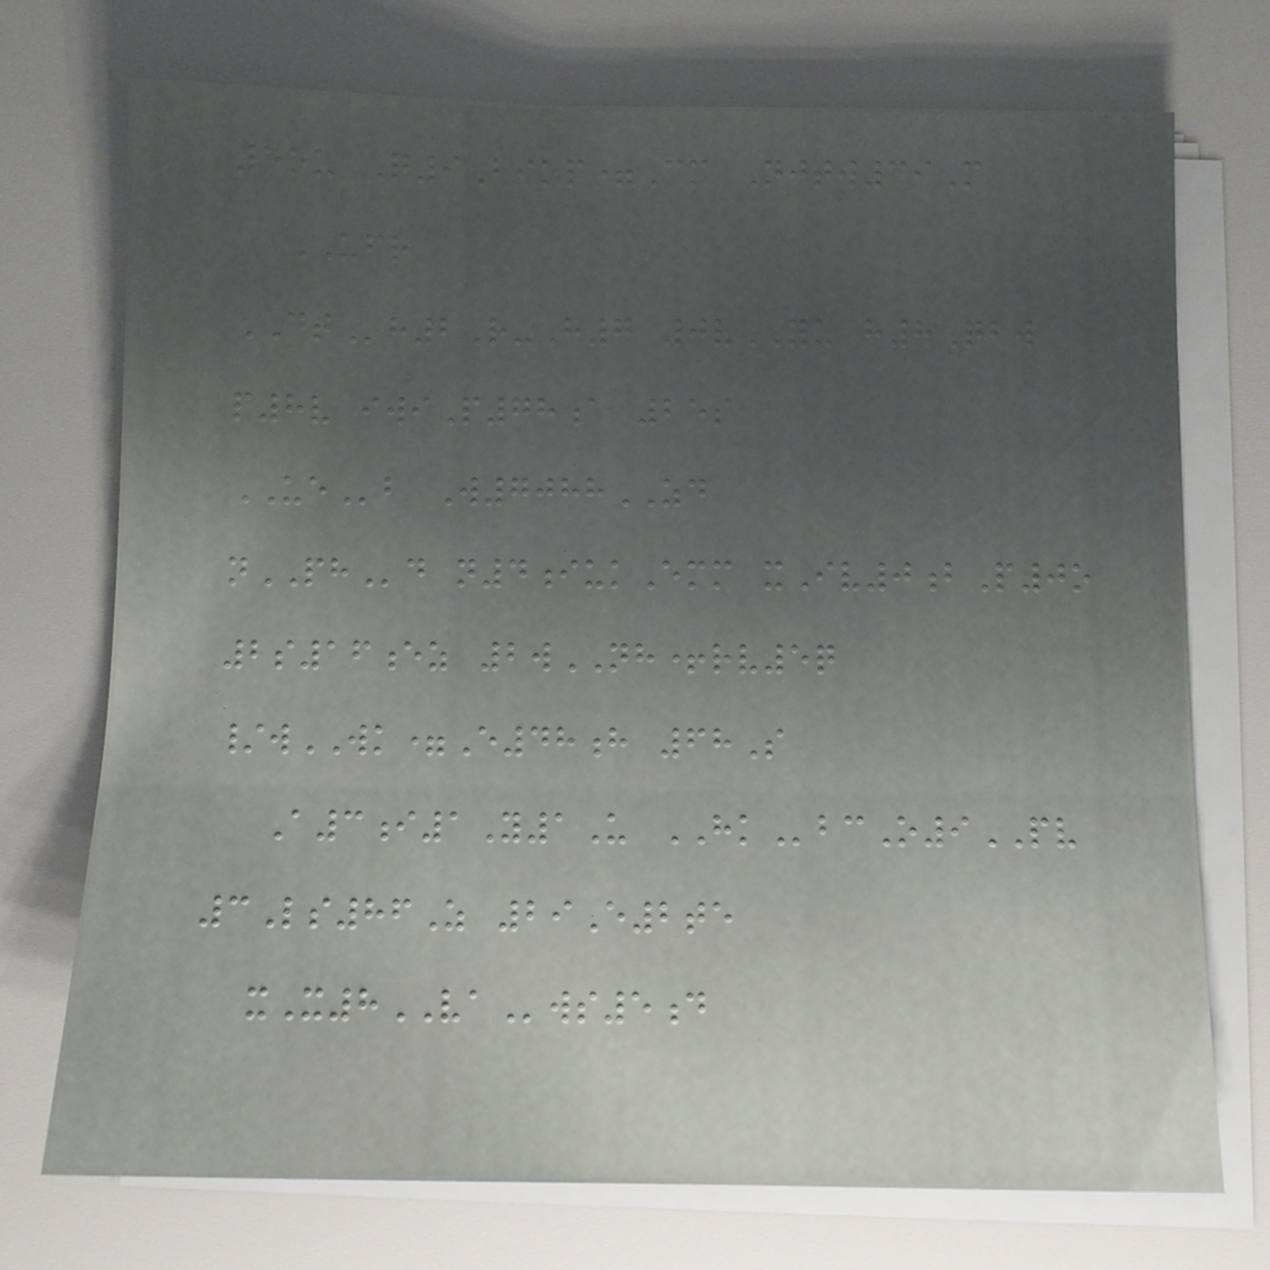5ou Q9Bikp=Cm Njtw39M
UFR
DTh2R-H7 0vYU h8Qbw
p8v iwiP78a 25s
UEb W7088ZD
nPHd n4iukEmm xIv0bP0o
2s16ez 2wNH+rv5q
/wWK=E48h 68S
A3i1Y1U HKbcO9PV
3Ls86Z 29E2te
xX8VAws5d
